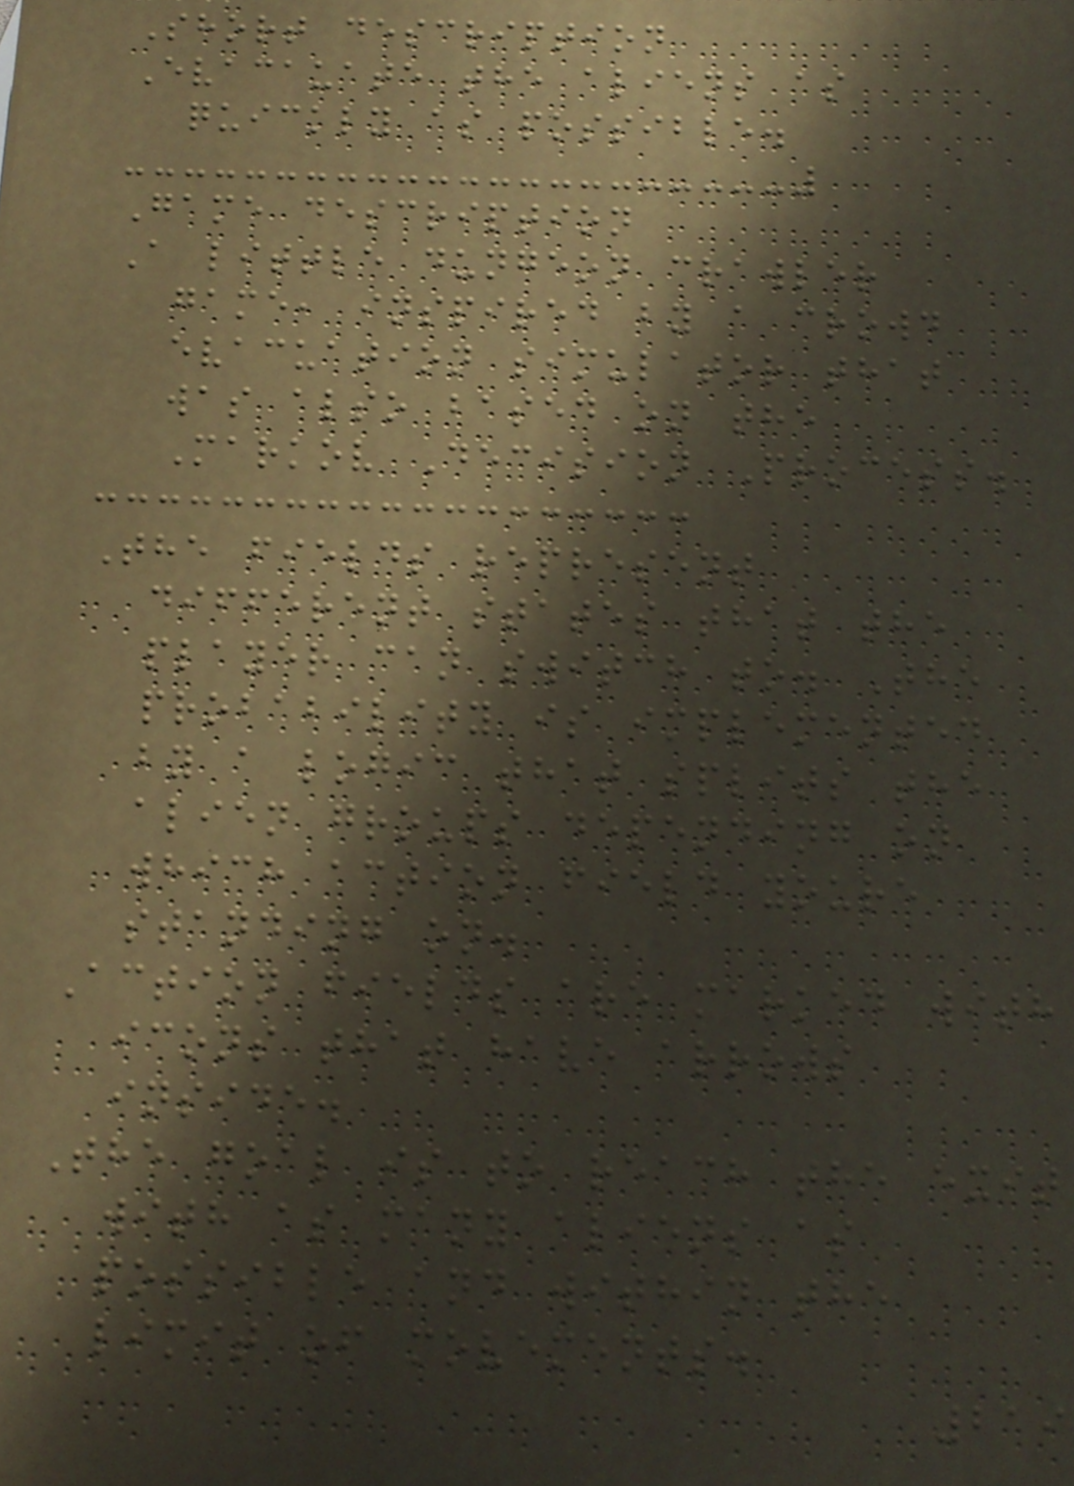Short description
Evacauate the aliens as
quickly as possible.
Game description
A little dungeon crawler
game, inspired by a crowd
evacuation simulator that
was also based on the
Markov Decision Process.
The fields represent
different states that the
player can switch to. The
probability is implemented
by a logic that splits the
alien groups depending on
which action field youre
standing on.
Action fields are marked with
icons that have arrows
inside.
The goal is to reach the exit
with as many aliens as
possible and within the
limit of movements.
219
